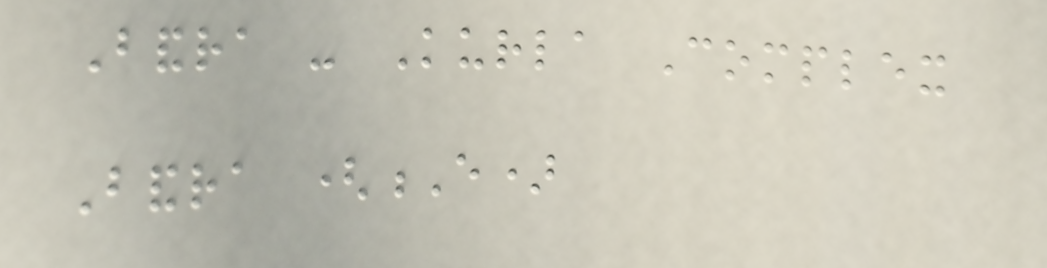Bandra - Kurla Complex
Bandra (E)
